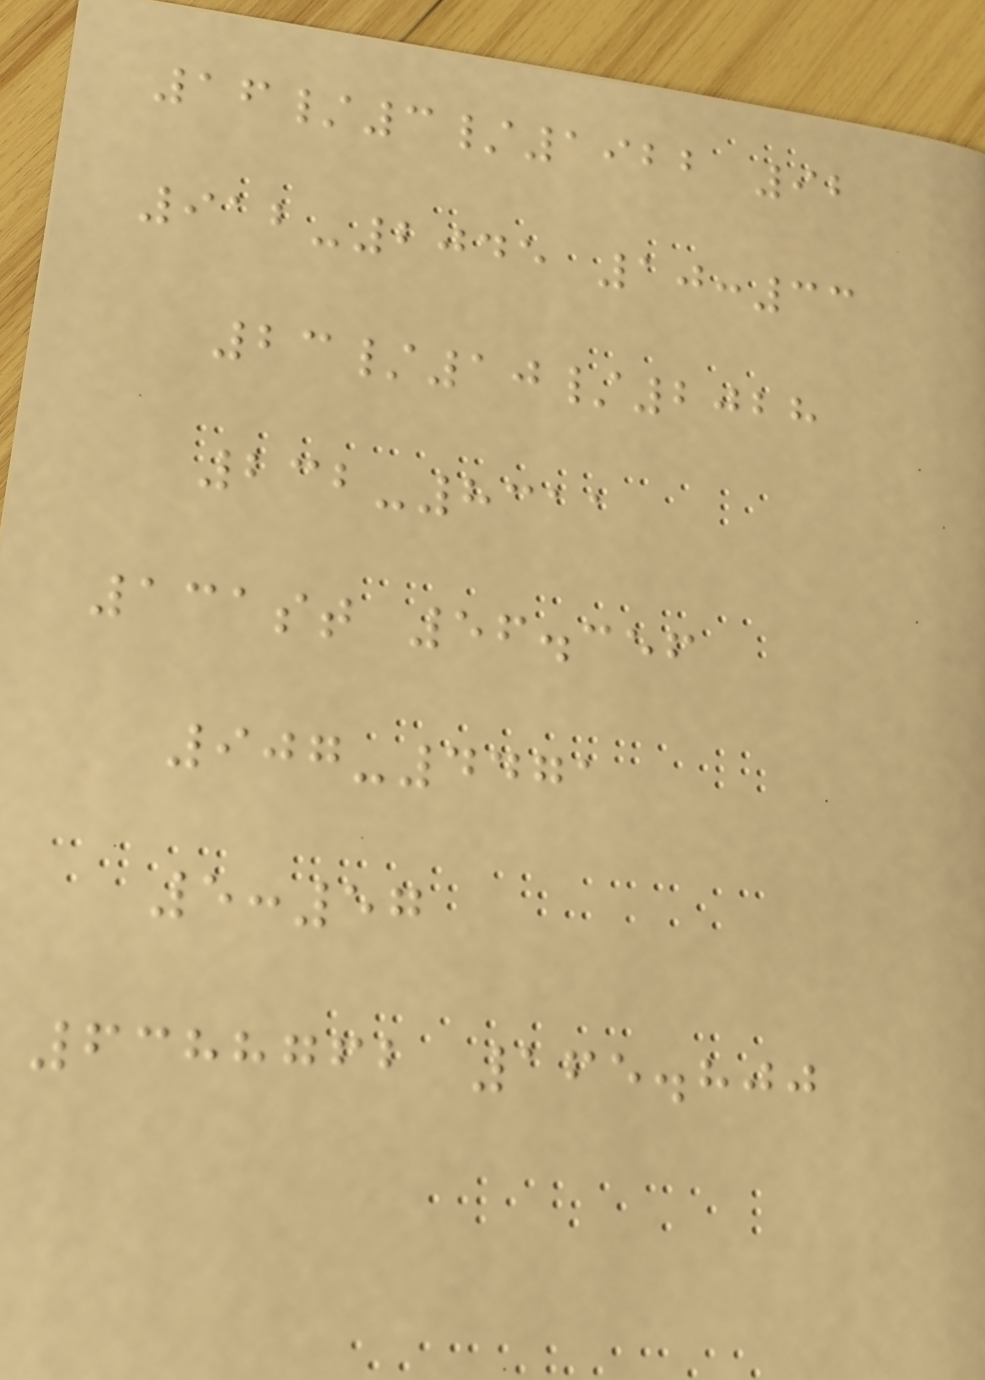16/3/1922 92
912-2045 10:33
23/10/2028
232-8311
131st 56.356
907-4471
5:57
6388762 165.800
